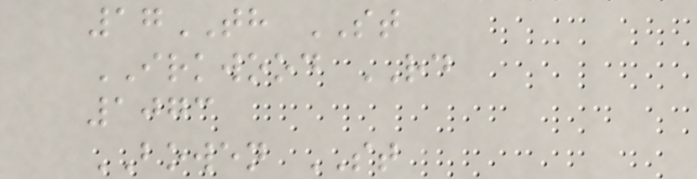17TH ST
IRKWOOD RD
1073
BOWEN ST
